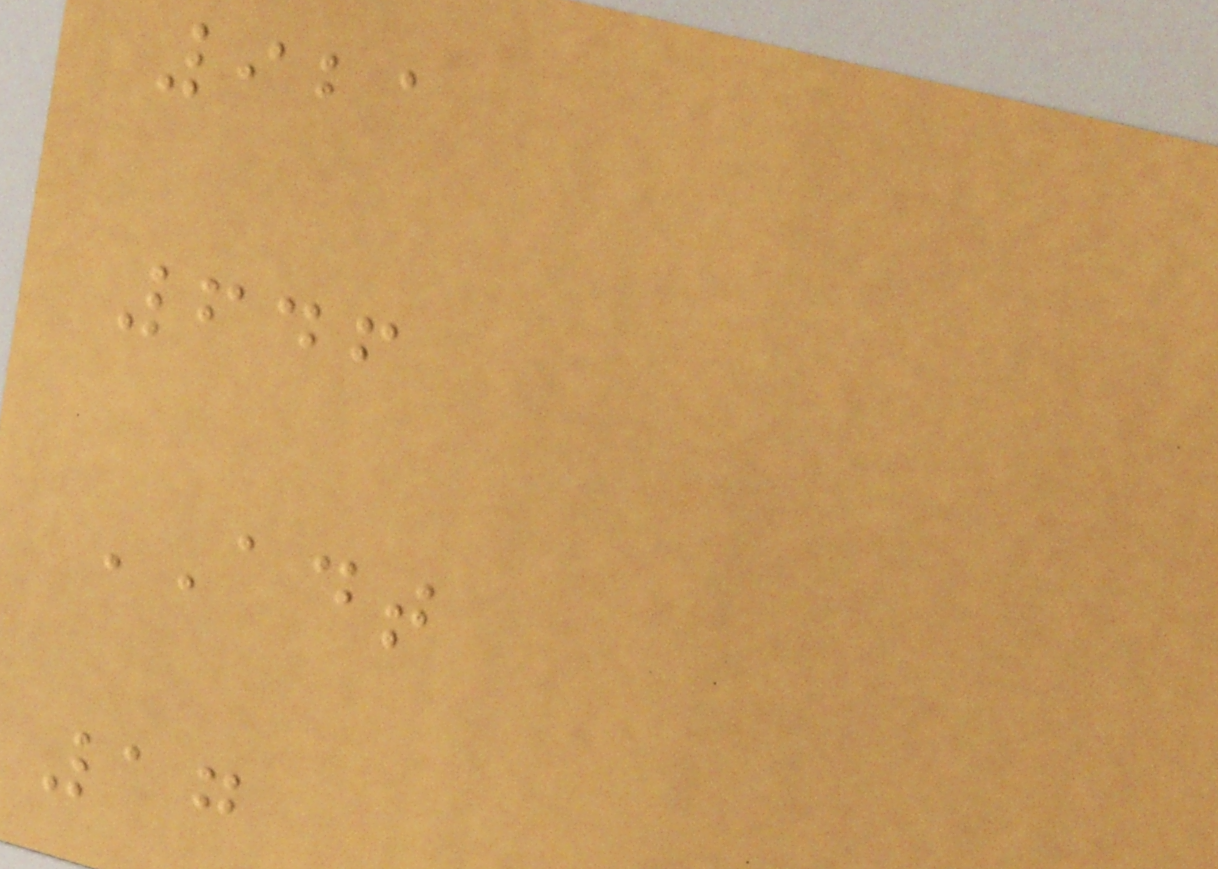921
646
ADT
17
